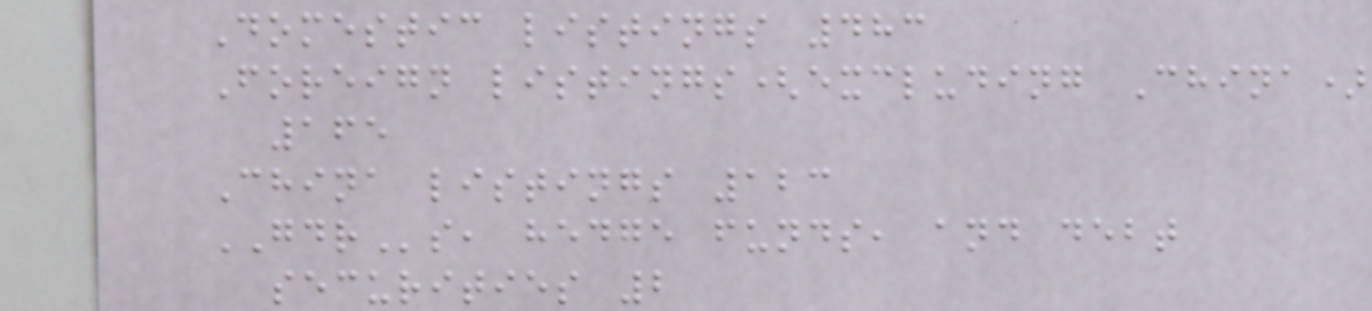Domestic listings 483
Foreign listings(excluding China)
165
China listings 123
GDRs, hedge funds, and debt
securities 2
